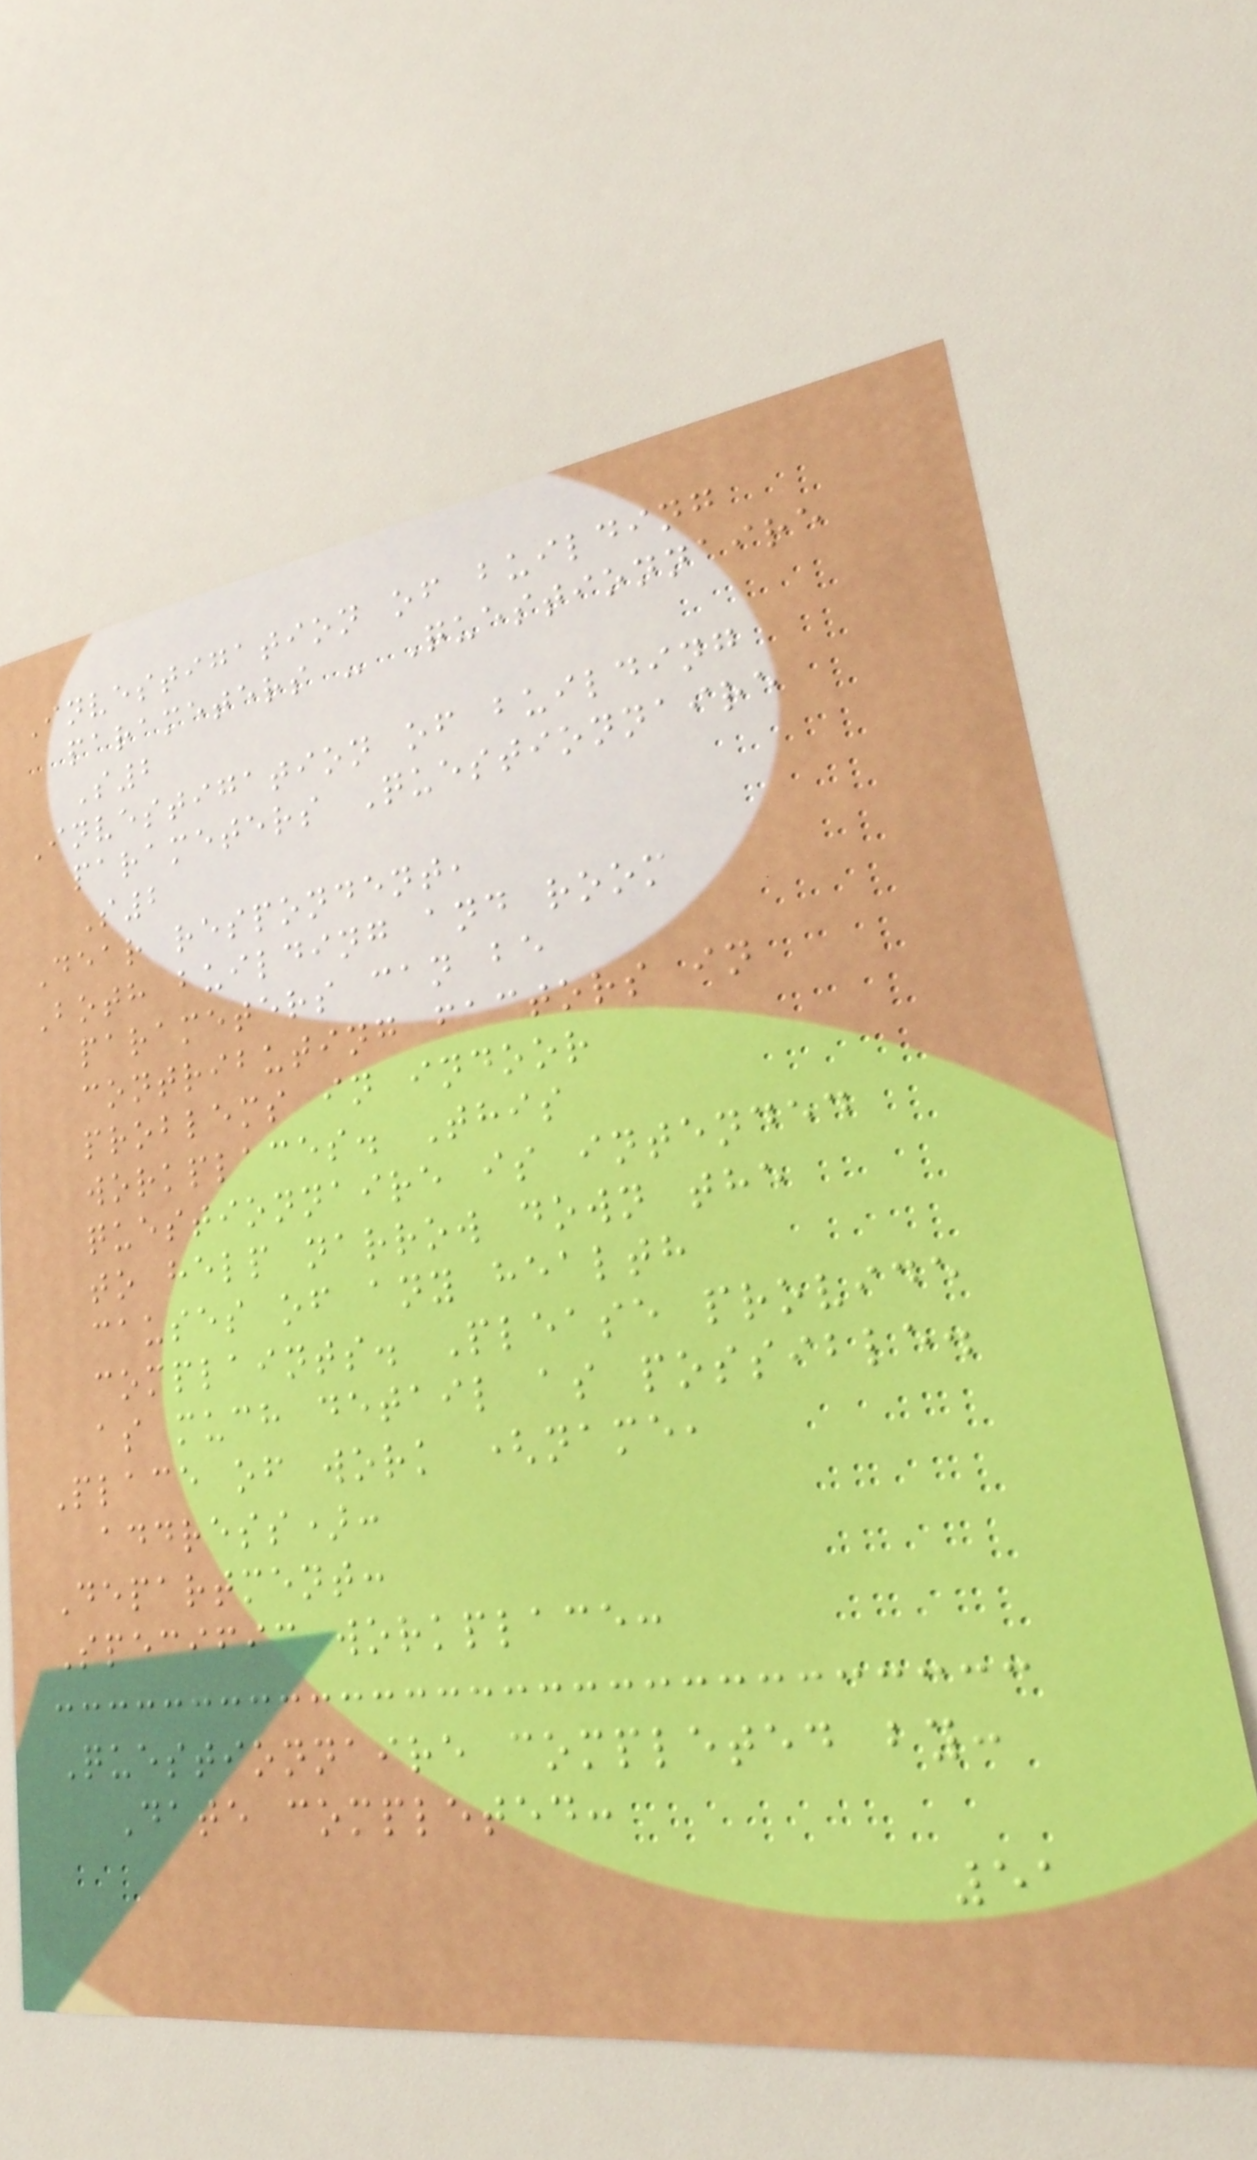Investigation of building
parameters - Questionnaire
S2
Investigation of building
parameters Questionnaire
S2
Dear respondent,
Both building and room
parameters can be
contributing factors in
problems in indoor
workplaces. This
questionnaire is intended
to help narrow down the
causes of any health
complaints. Please provide
as much detail as possible.
Place of work (name,
address):
Department:
Specific workplace:
Questionnaire completed by:
Date completed:
51
